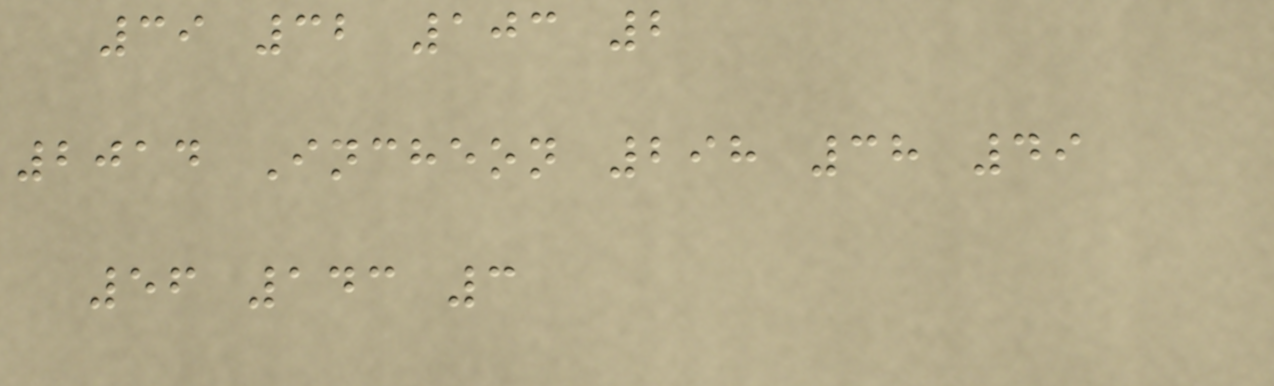39 32 103 2
2014 Incheon 298 38 49
56 143 3
